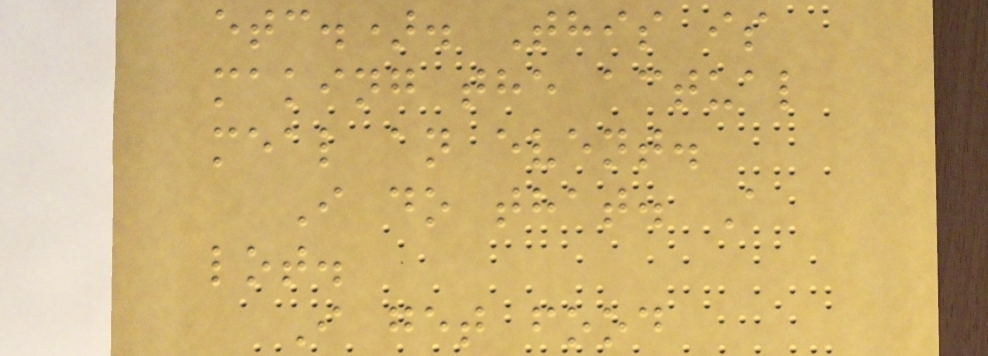etc.). This is
making the actual
meal an event.
I do that. A
lot.
I get food
